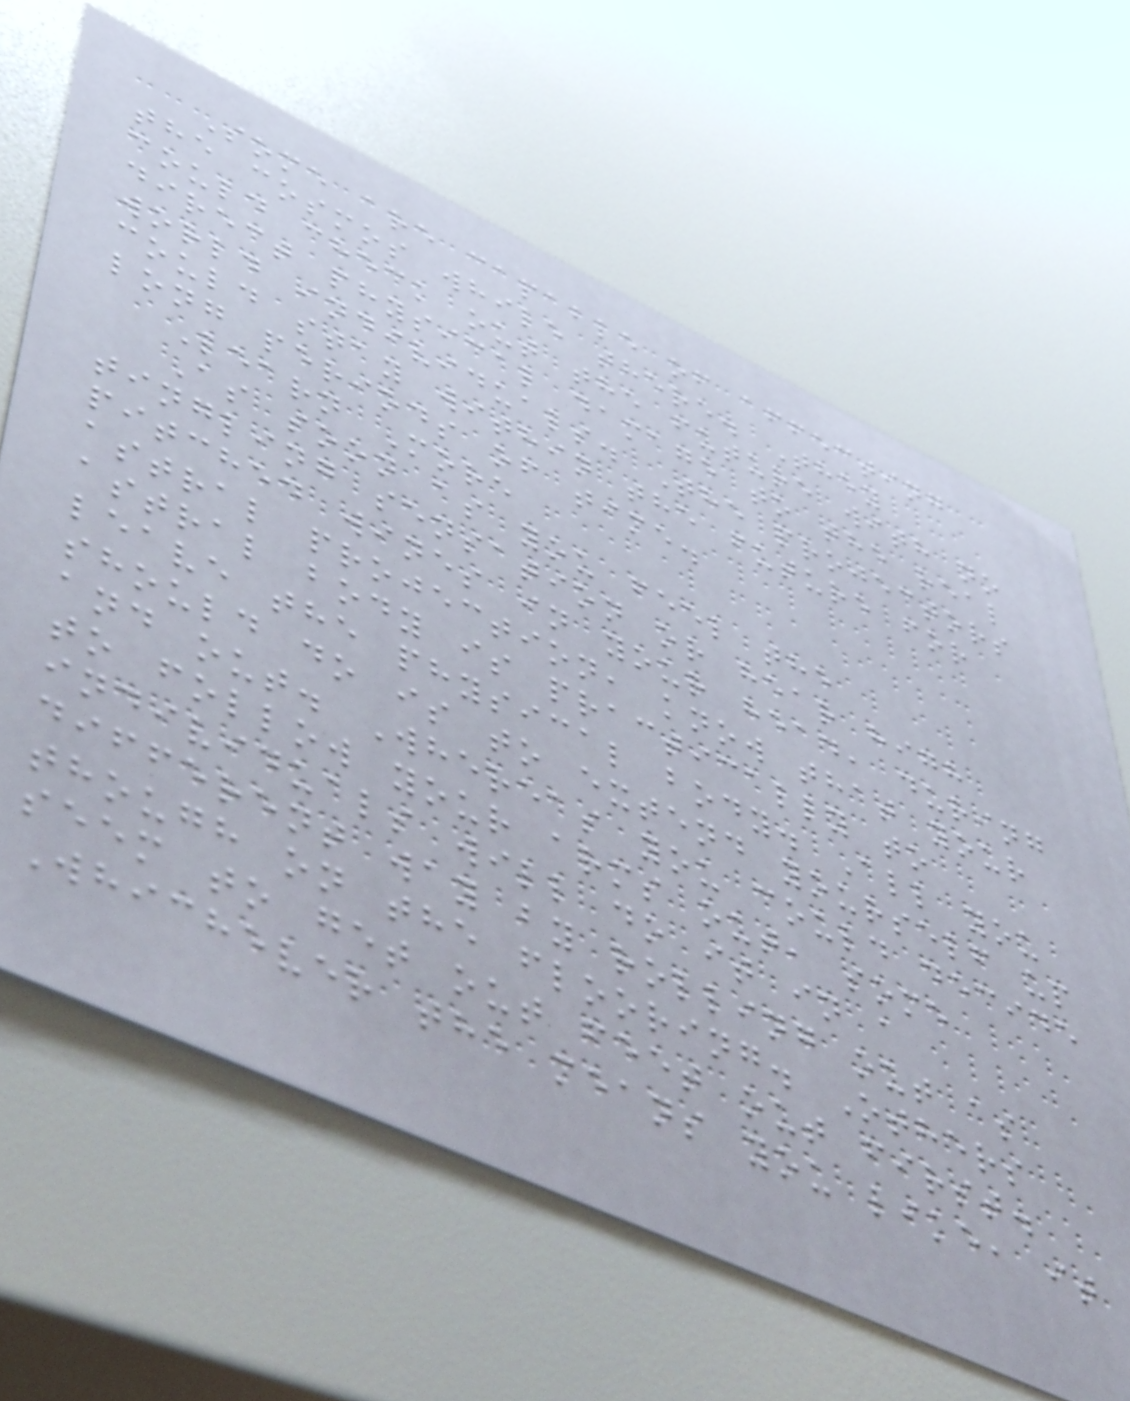Some are capable of affecting
the cosmos while there. They
could check out the future with no
direct physical damage to the real
world individuals. The projectors
could stay within the future for
long periods of time.
Learn More
As soon as you feel the
tingling sensation or hear high
pitched wines in your head, during
astral projection, know that your
astral body is practically to
leave the physical body. All you
should do is to extend yourself up
and out. Whereas you could decide
to follow your arms out, some
individuals will do it in a
different way by rolling out as
though on the flooring. Others
seem to get out feet out first.
Whichever the means you like, it
